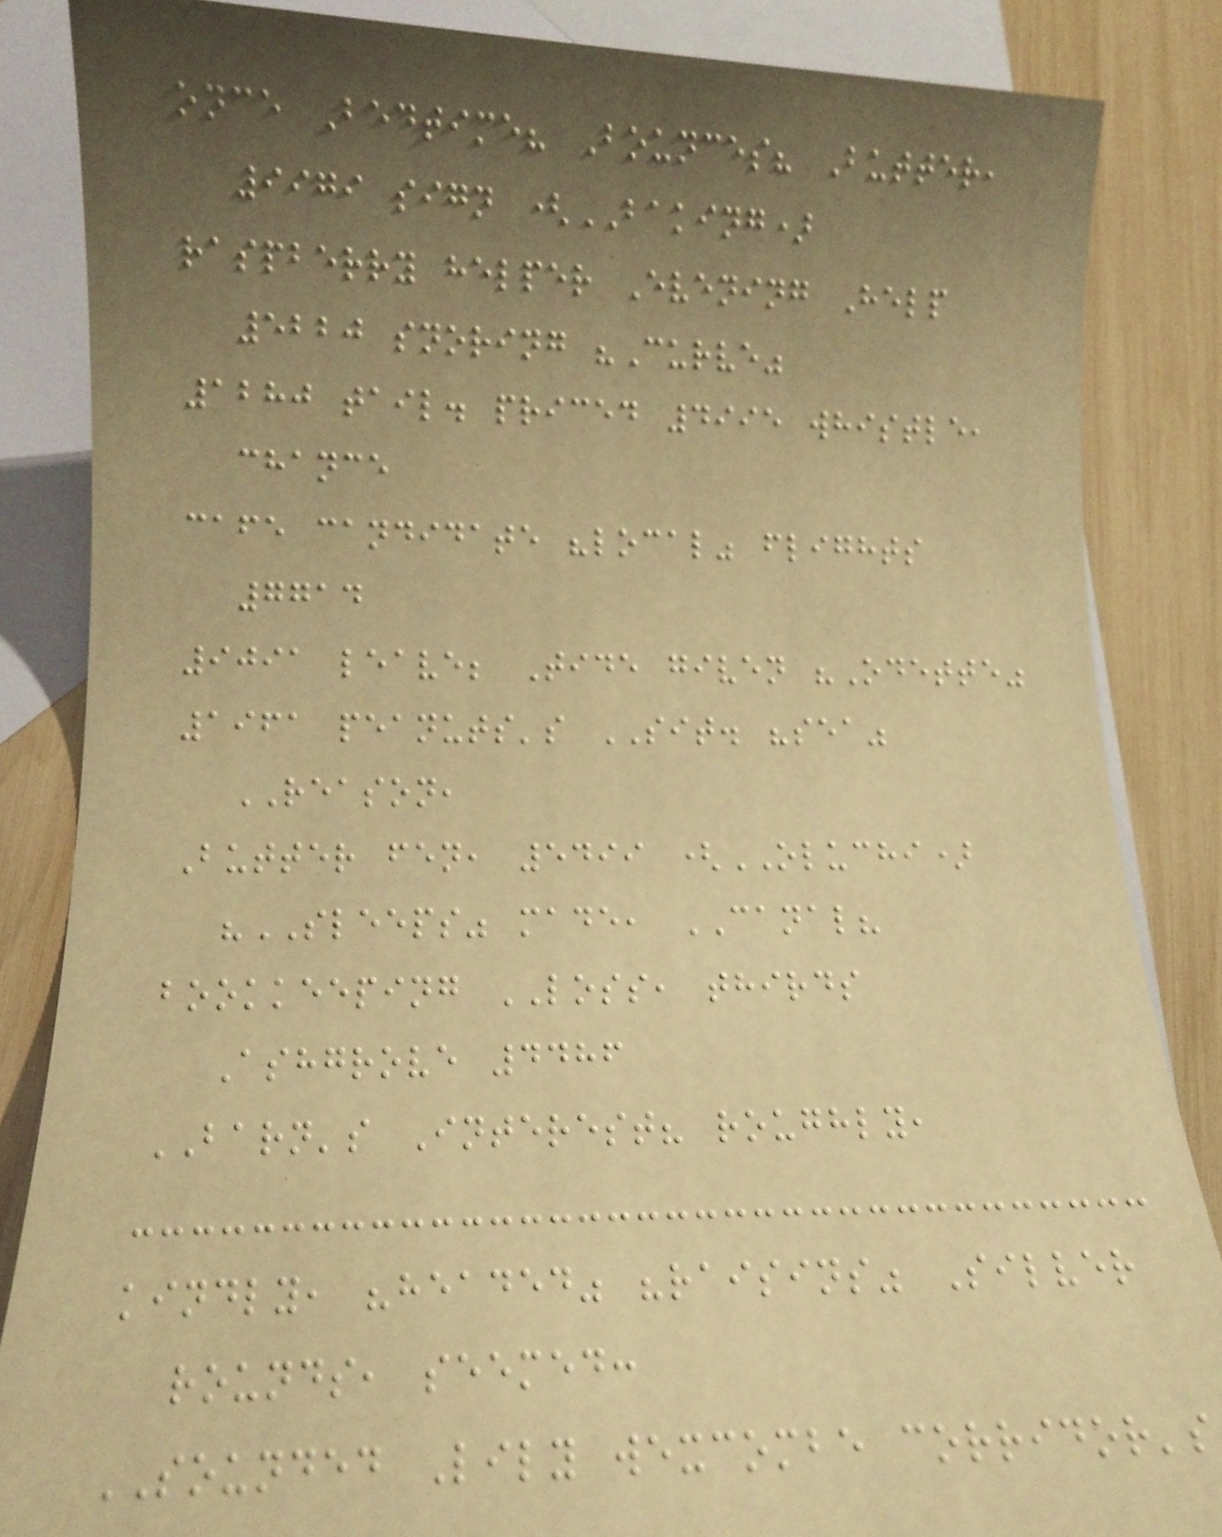once Bedtime? Bounces? Butter,
9979 sign (BAKING)
raspberry helper Evening Help
5220 snoring "Curve"
1280 tail. priced 4995 whistle,
chance
cafe candidate "local" flights
7714
9091 leave; Tide given "Odette"
1961 peanuts's SIT. "sea"
REASON,
Butter fen, 5499 (OLUCHI)
"SLEEPS" made, CANAL?
bookkeeping LOSS, thirds
Ashgrove 4486
BARN's Interest? roughly,
kindly, "headed" "raisins" Silver
rounds, seemed:
SOUNDED Lily wexcombe corridor's
